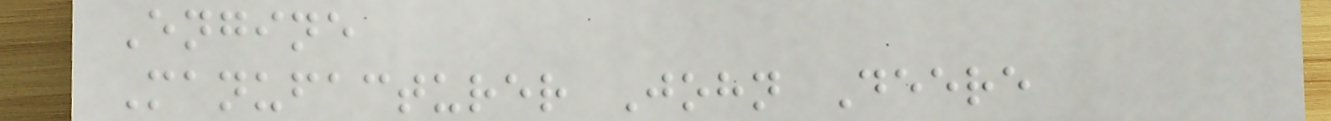Engine
Manufacturer John Deere
